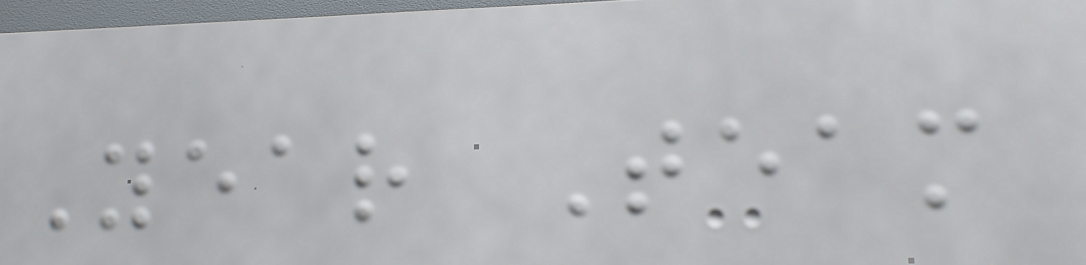Year Team
